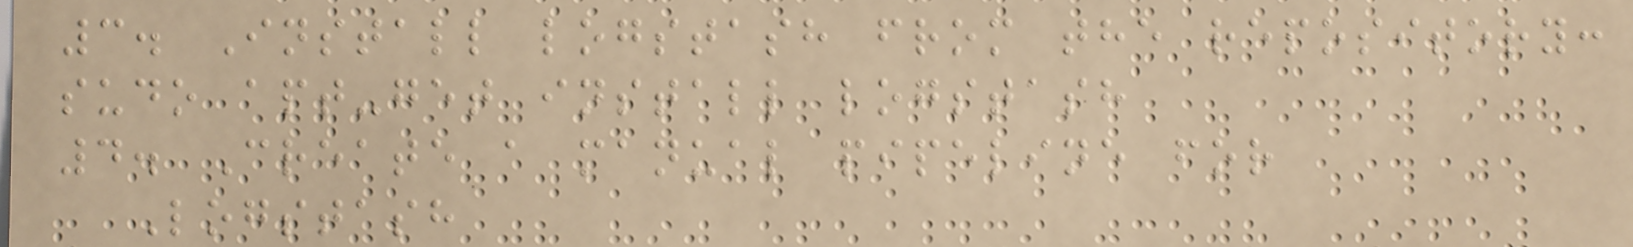3. Install logstash from the repository:
sudo apt-get install logstash
4. Create a manual pipeline for
Logstash
